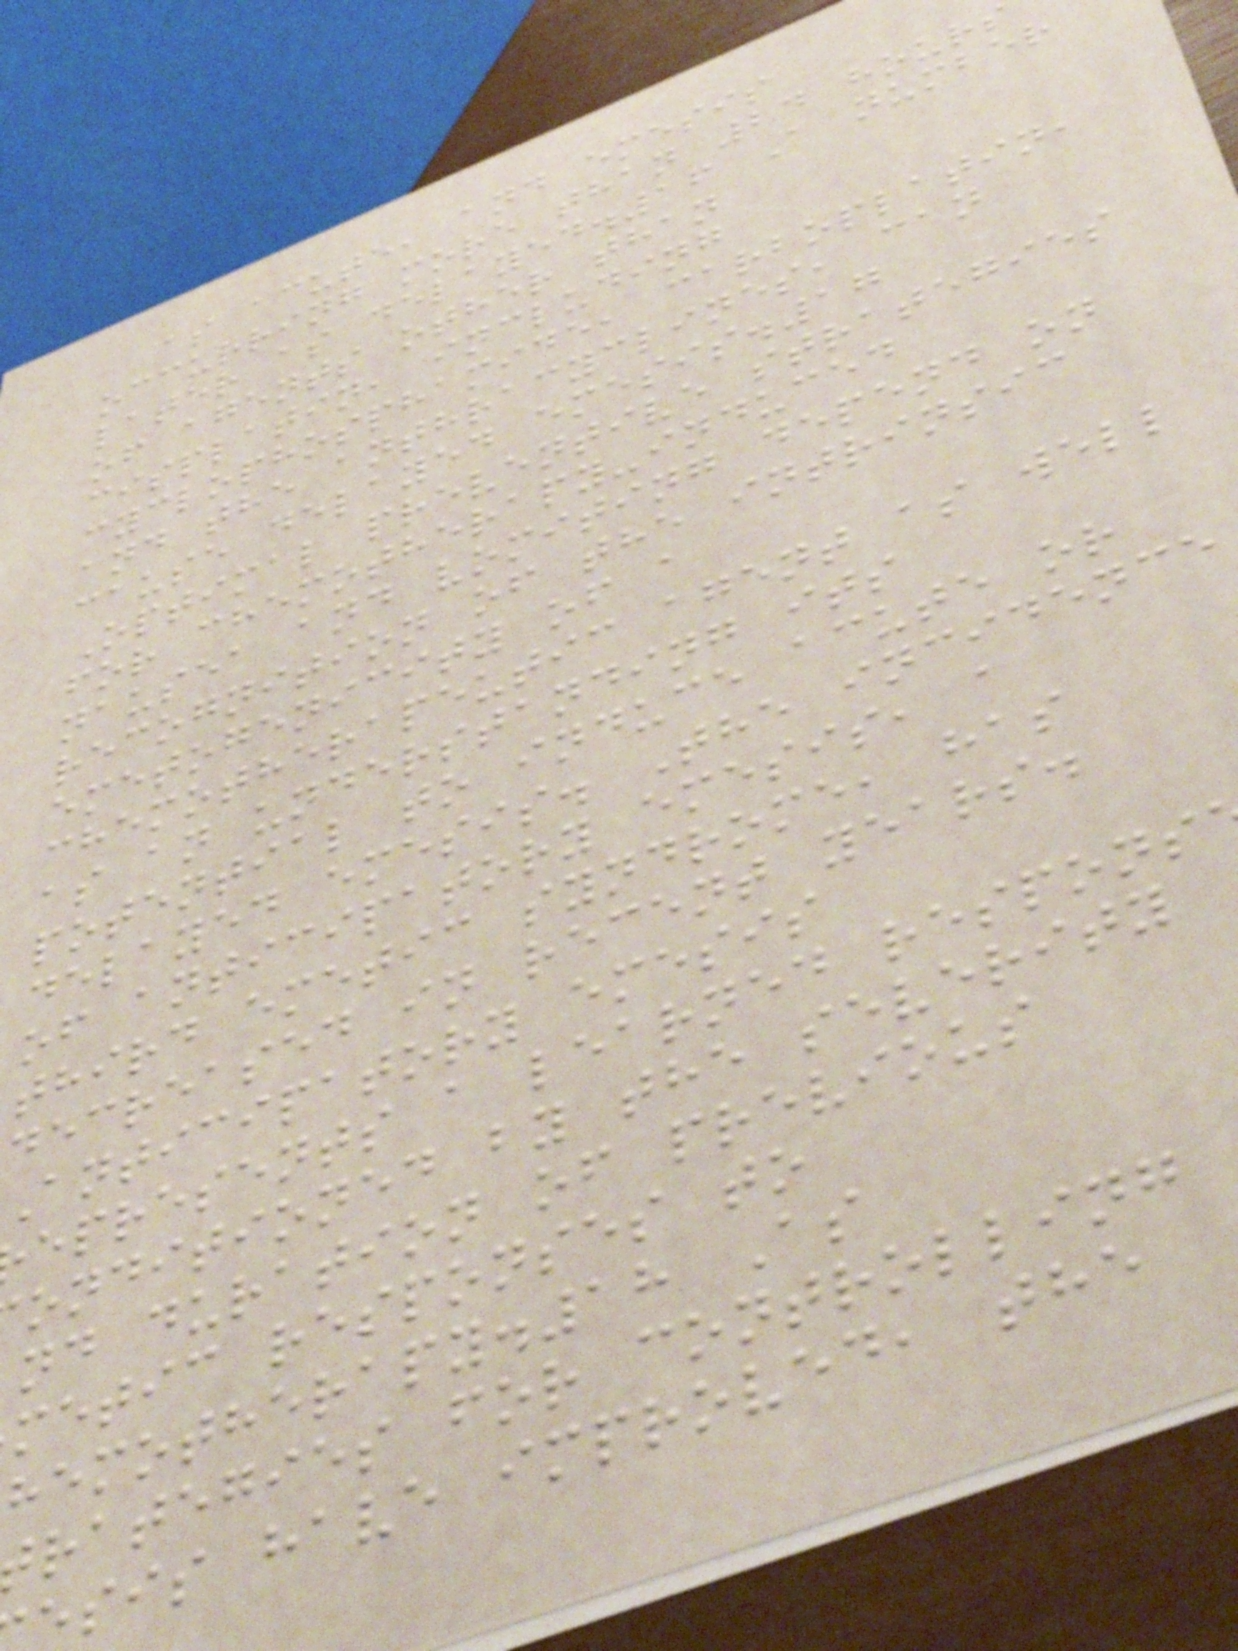as acute, and emesis
occurring more than 24 hours
later as delayed.16 A number
of agents other than
cisplatin, including
cyclophosphamide, carboplatin,
and the anthracyclines, can
cause delayed emesis.17
Optimal preventive strategies
for chemotherapy-induced
nausea and vomiting depend on
recognition of the intrinsic
emetogenicity of a
chemotherapeutic agent as well
as an understanding its
potential to induce acute or
delayed emesis. The incidence
of anticipatory emesis, a
third emetic syndrome, has
decreased in recent years.
Anticipatory emesis
epresents a learned respons
onditioned by the severity
nd duration of previous
metic responses to
hemotherapy.18 As
rategies for controlling
sis have improved, the
